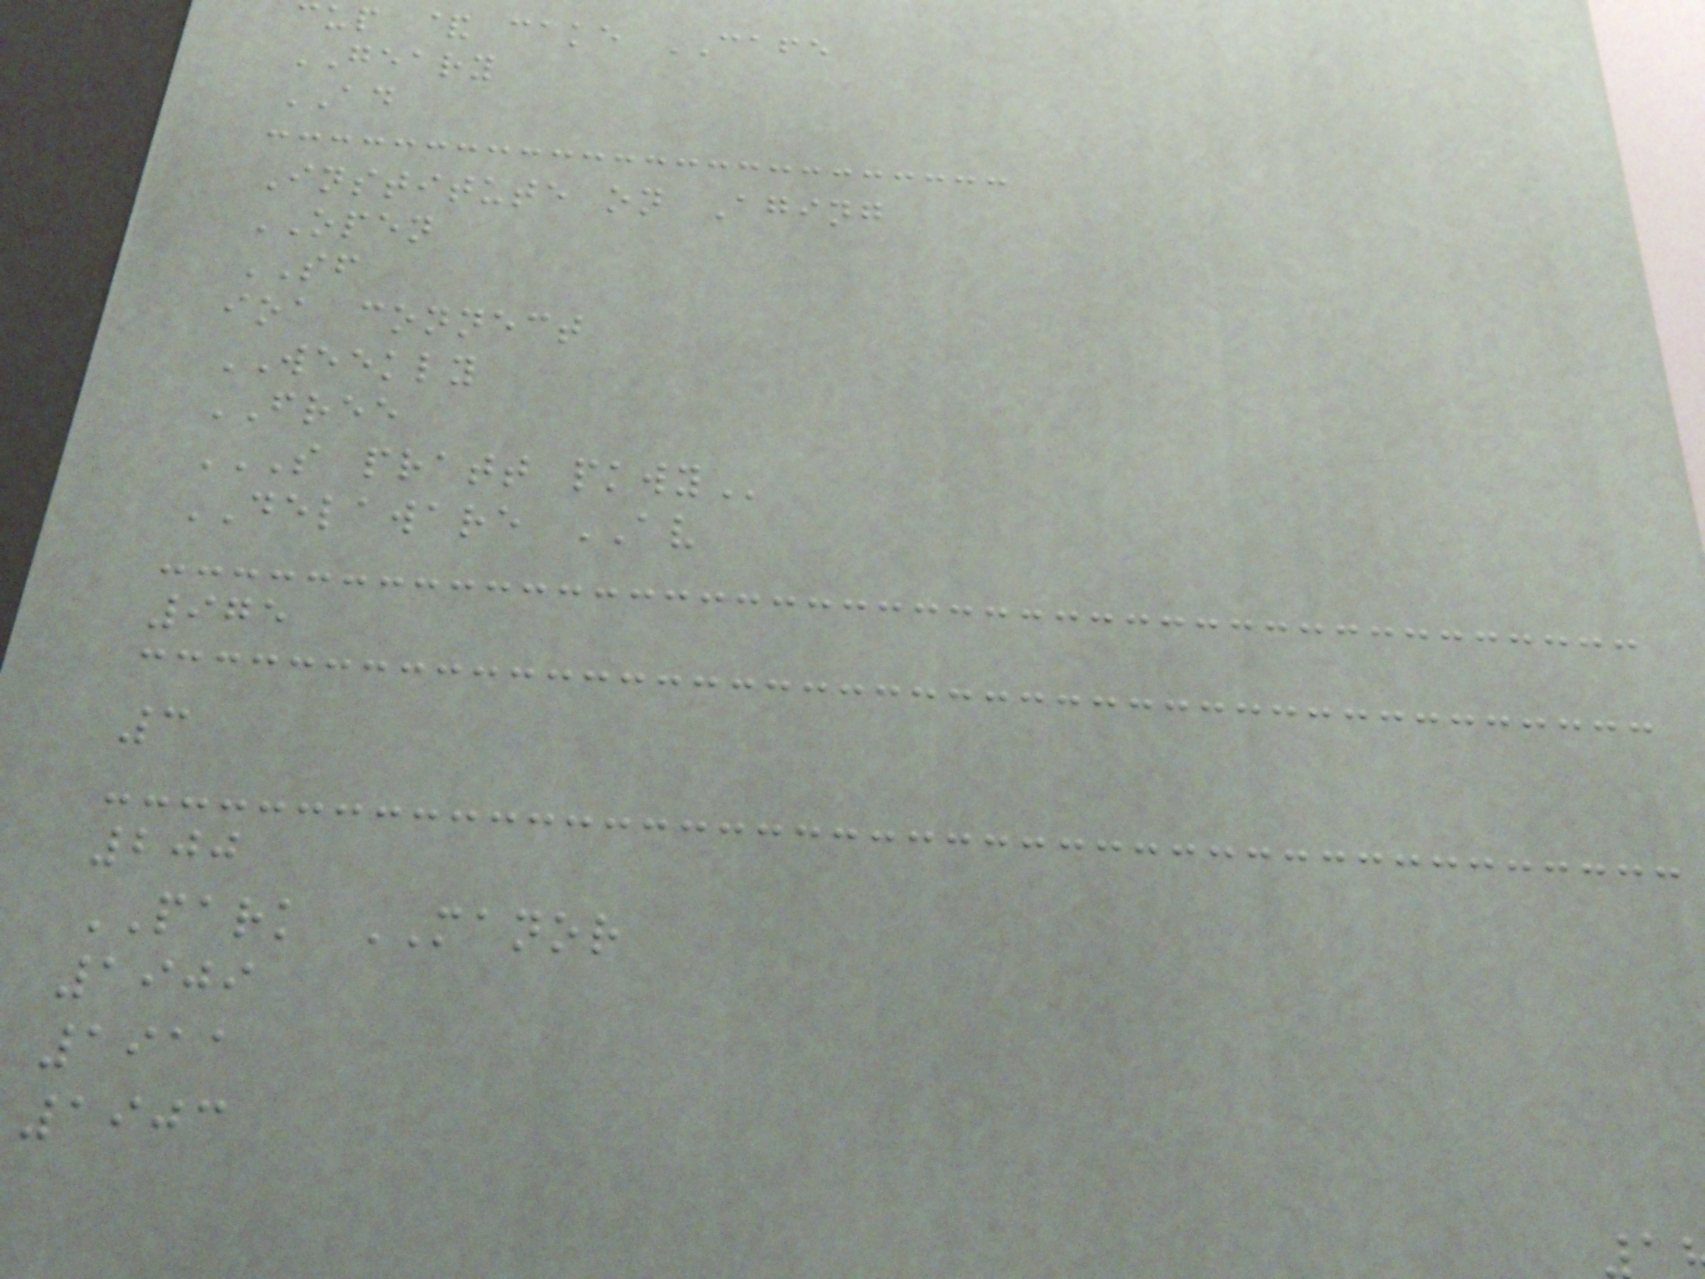cup & cake CAFE
GEARY
AD
Institute on Aging
OPEN
SF
ioa connect
WEEKLY
FREE
S PRATT PKWY
DELAWARE AV
975
3
200
PARK MANOR
1909
1911
1903
